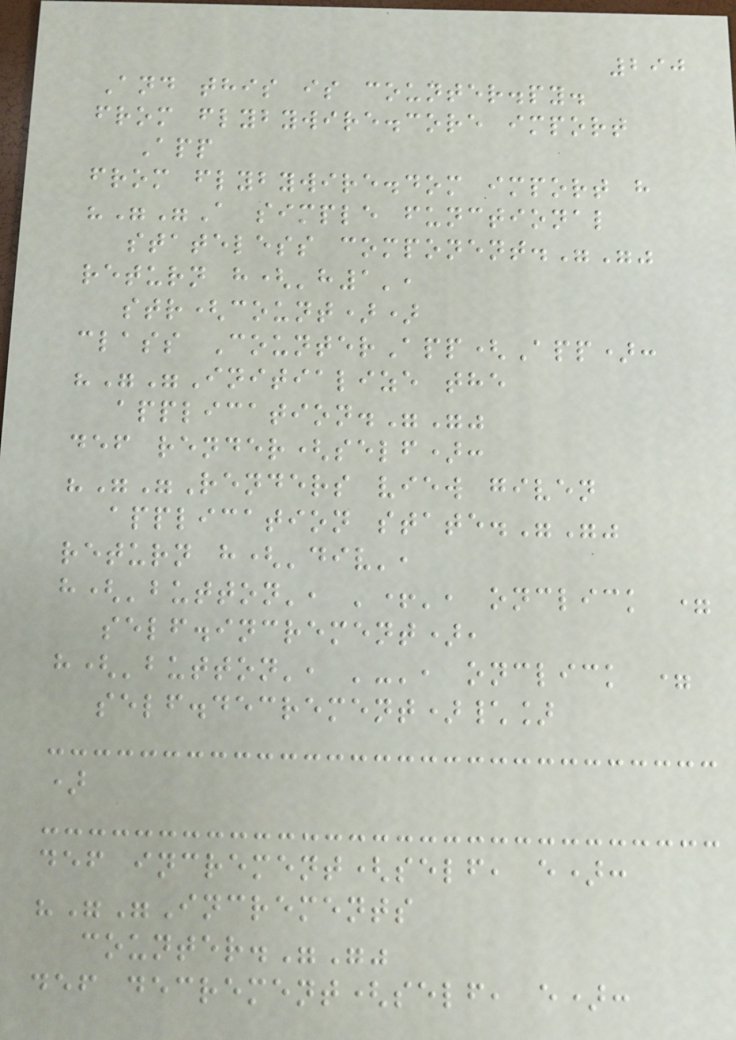290
And this is counter.py.
from flybywire.core import
App
from flybywire.dom import h
"""A simple functional
stateless component."""
return h('h1',
str(count))
class CounterApp(App):
"""Initialize the
application."""
def render(self):
"""Renders view given
application state."""
return h('div',
h('button', '+', onclick =
self.increment),
h('button', '-', onclick =
self.decrement)\]
)
def increment(self, e):
"""Increments
counter."""
def decrement(self, e):
